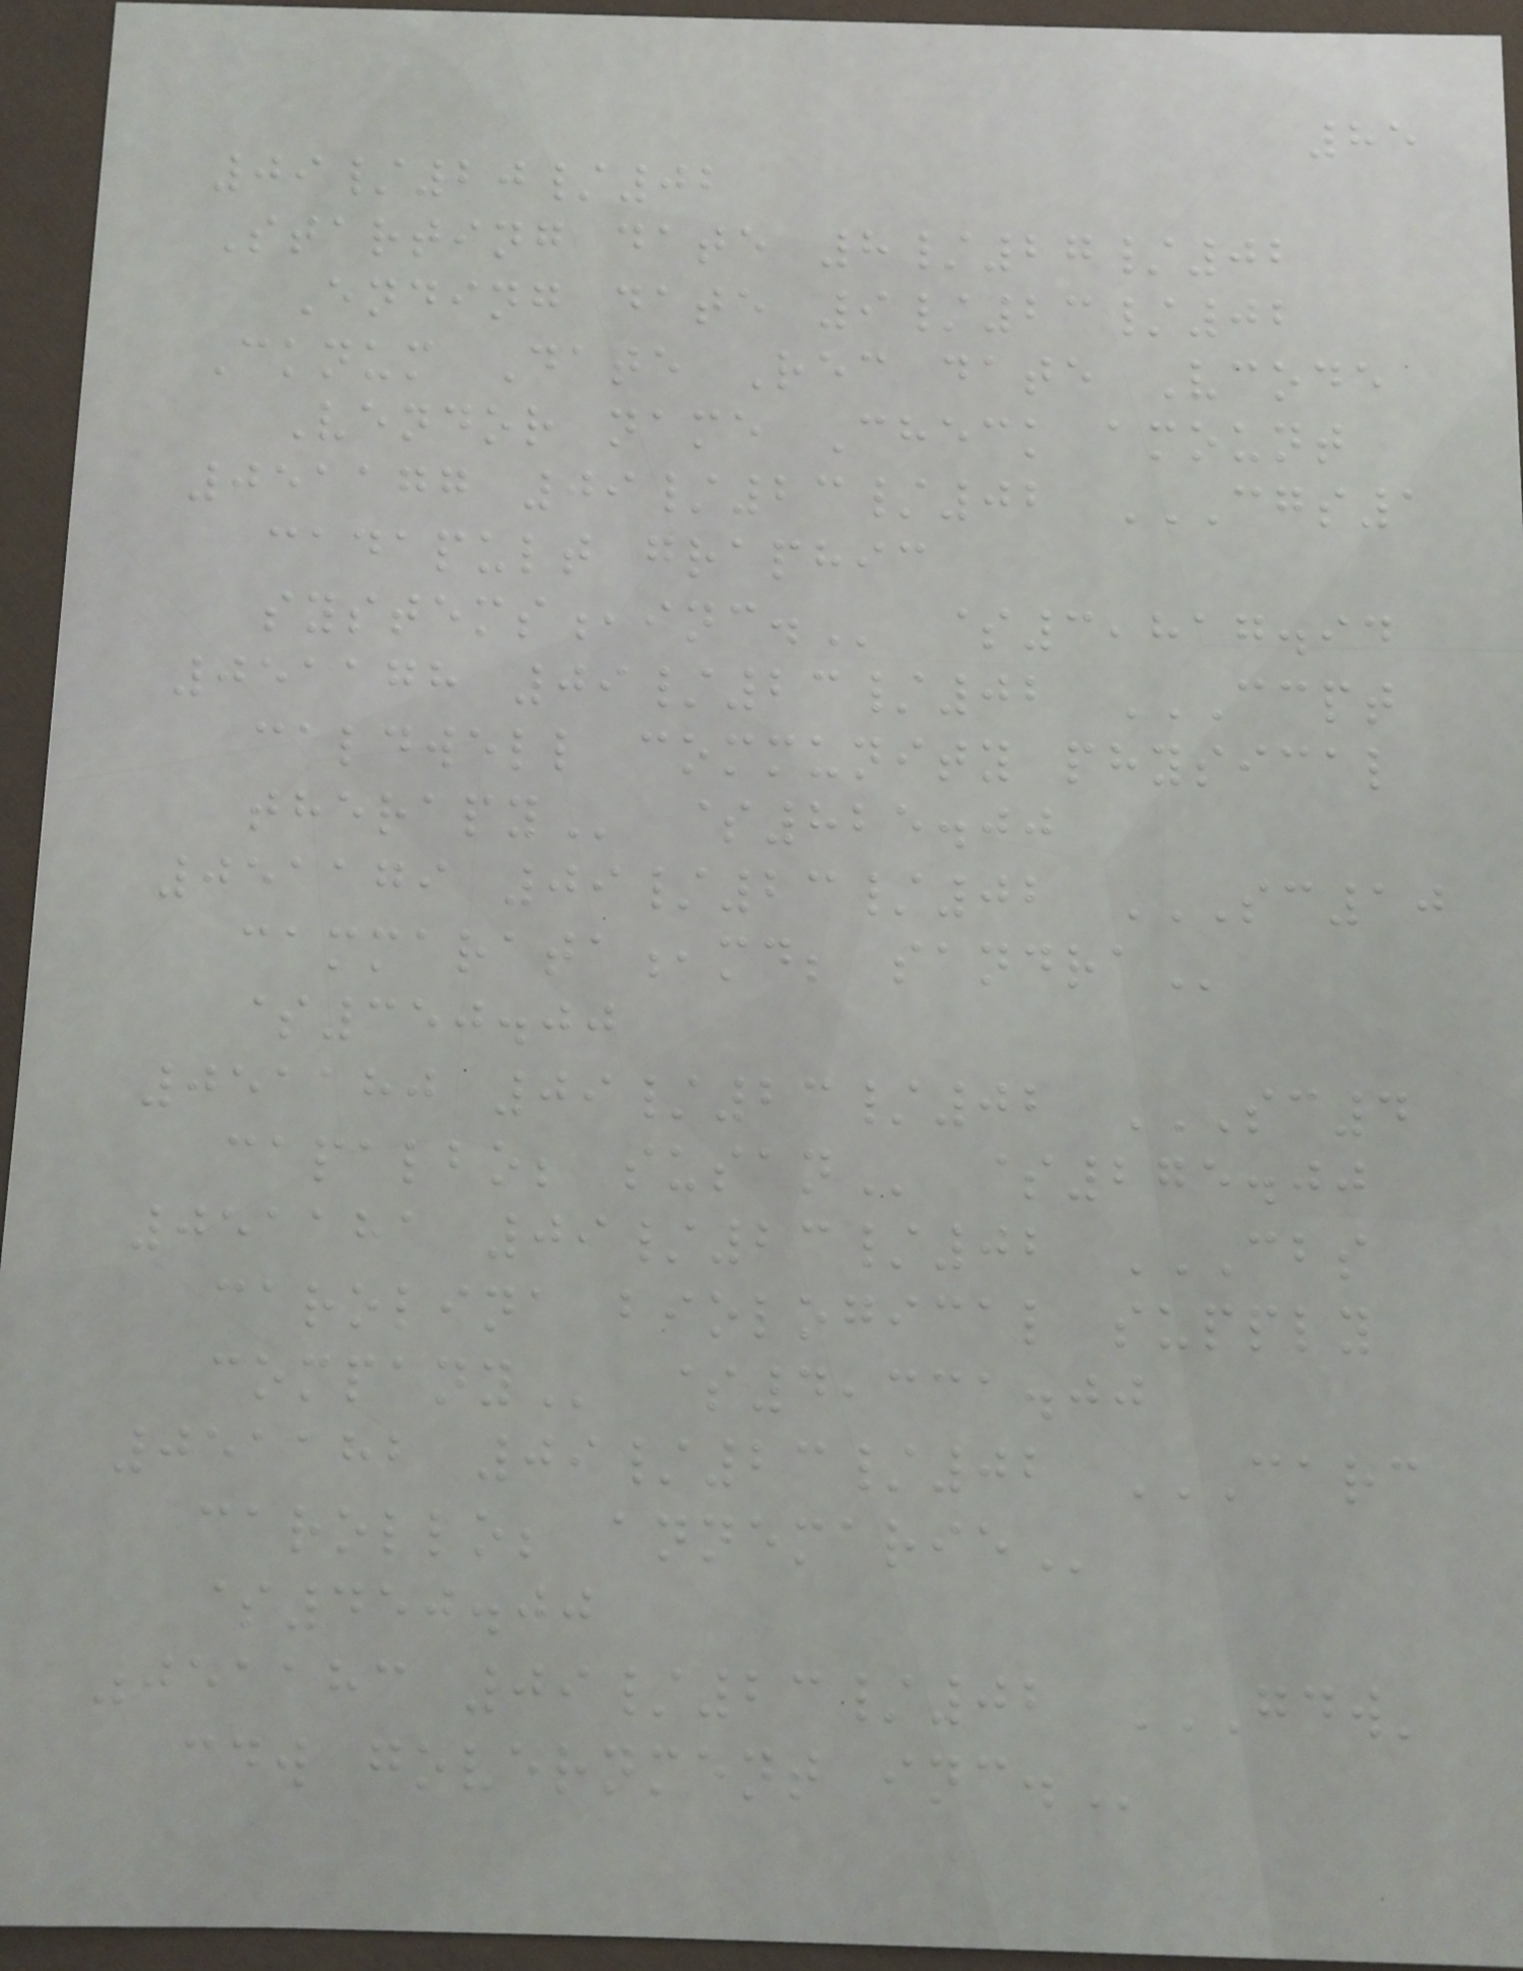85
09/20/02
Starting date 8/27/02
Ending date 9/23/02
Cknum Date Rec date Vcode
Vendor name Check amount
051177 09/23/02 CGS1
CADAPULT GRAPHIC
SYSTEMS,INC. $3,817.94
051178 09/23/02 CCPT
CALDWELL COMMUNITY PHYSICAL
THERAPY $825.00
051179 09/23/02 SC10
CAMMARATA,MD; SANDRA
$350.00
051180 09/23/02 SC4
CAPALBO; SUSAN $275.00
051181 09/23/02 CBS
CAROLINA BIOLOGICAL SUPPLY
COMPANY $4,331.00
051182 09/23/02 CARC
CAROLLO; ANNEMARIE
$450.00
051183 09/23/02 GDW'
CDW GOVERNMENT INC.
